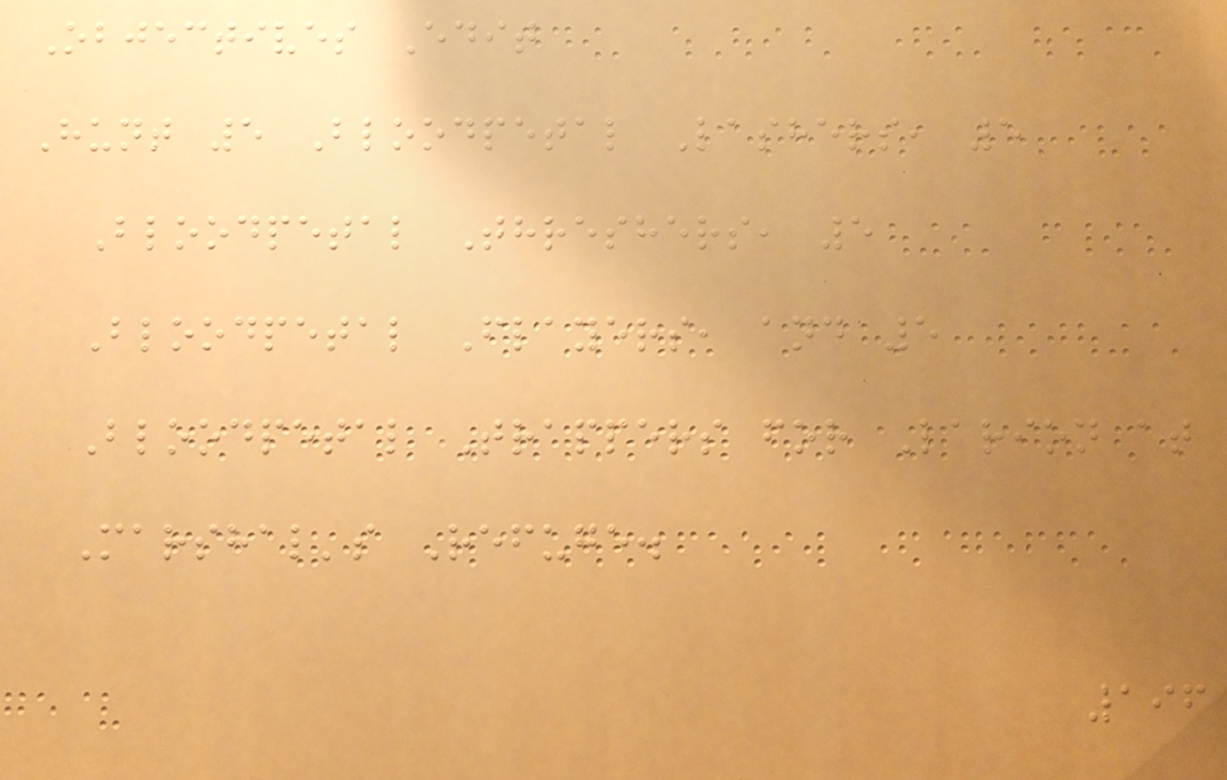Objectives Edit
Hunt 5 Bloodpetal Lashers, 5
Bloodpetal Threshers, 5
Bloodpetal Flayers, and 5
Bloodpetal Trappers for Larion at
Marshal's Refuge.
196
